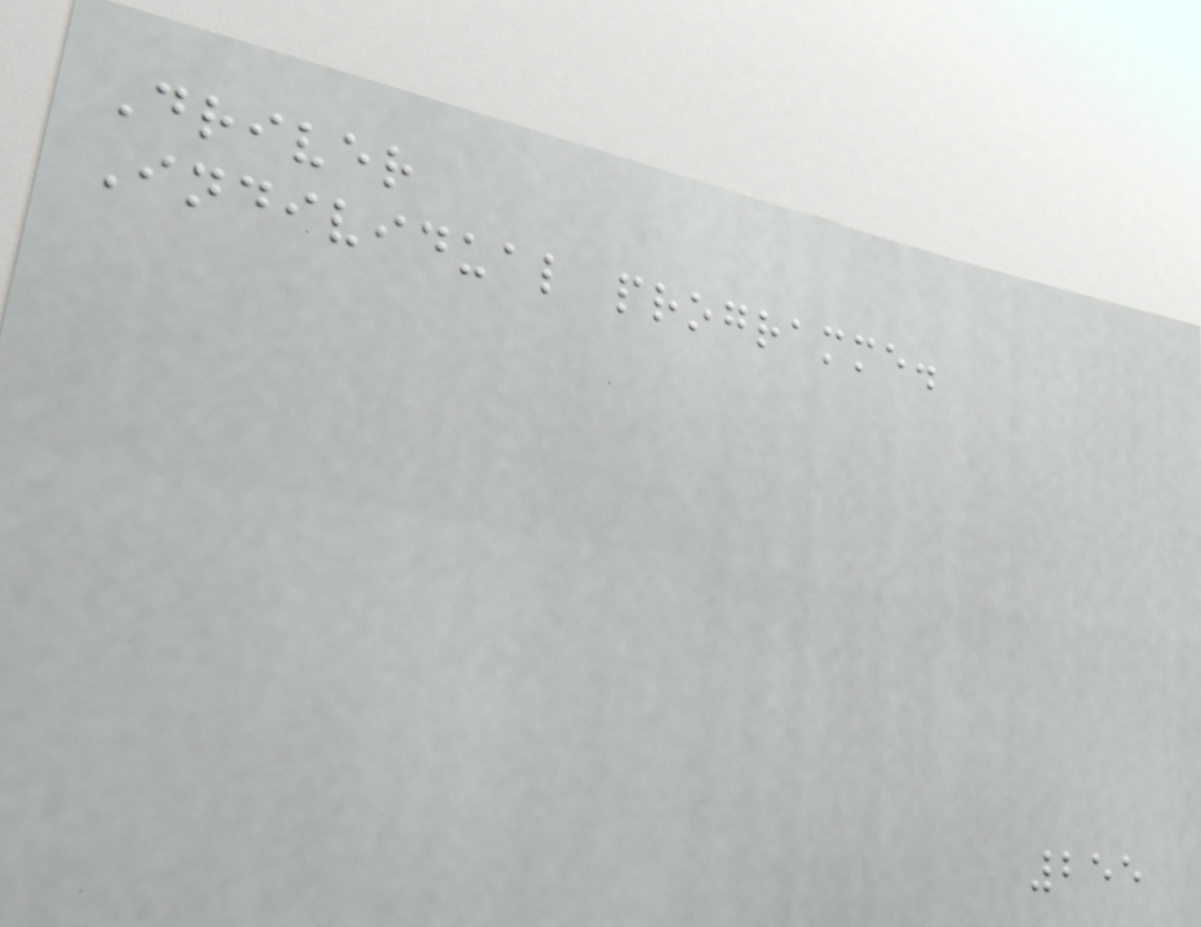Driver
Individual programme.
255
